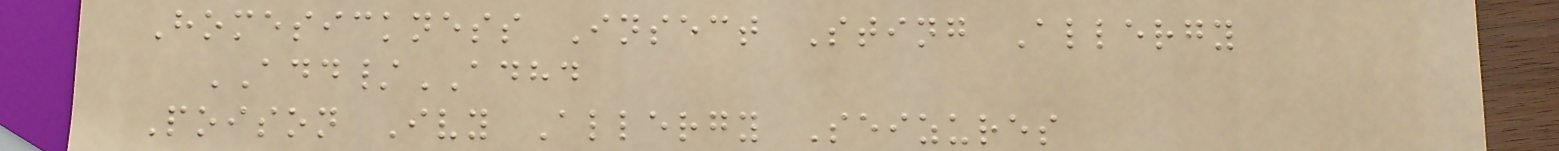Homesickness Insect Sting Allergy
ADD/ADHD
Poison Ivy Allergy Seizures
